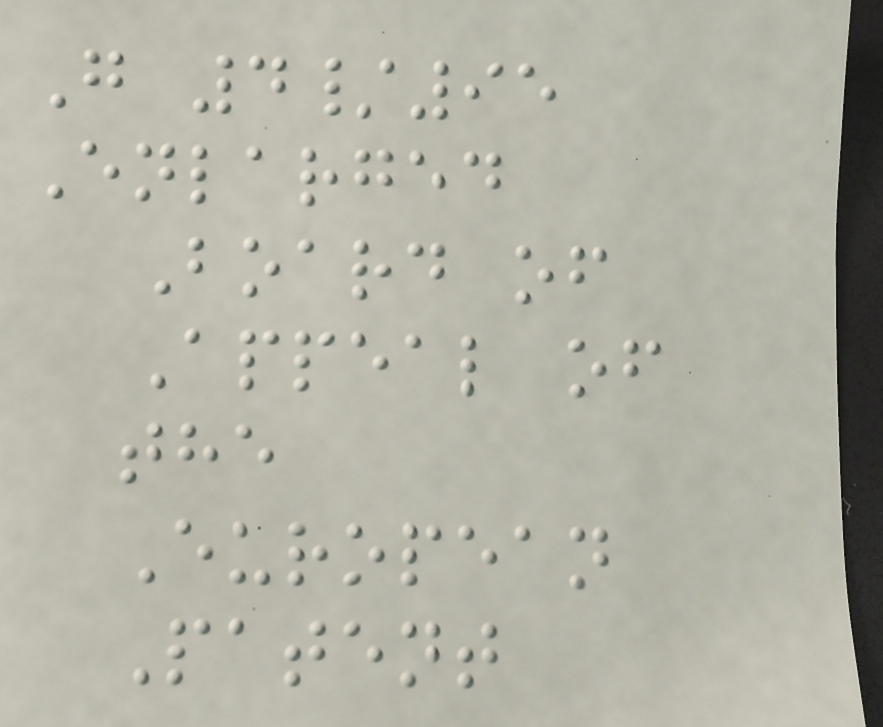G 4/95
Enlarged
Board of
Appeal of
the
European
Patent
